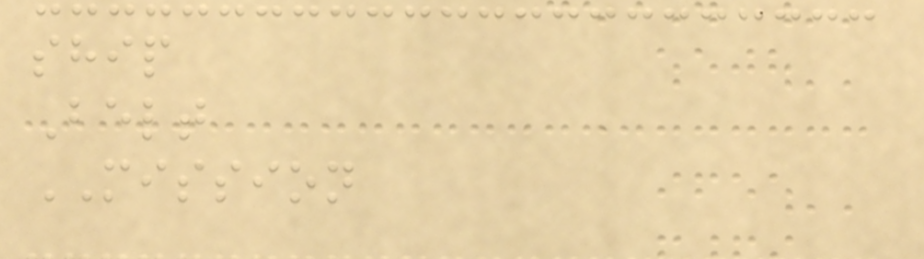ship
Belt
MISSION
